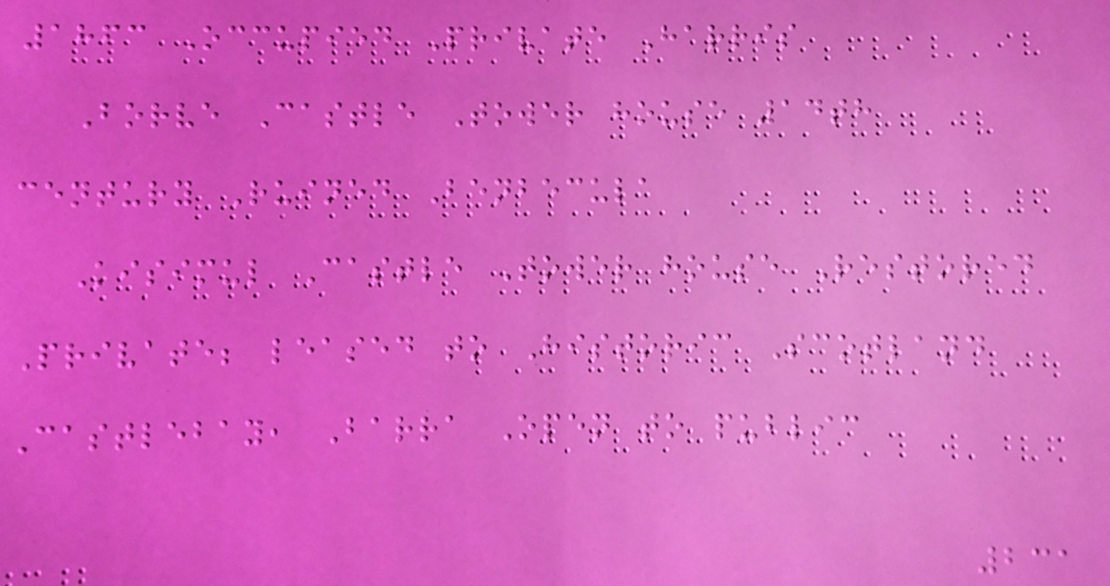1863 Occupied Private Harris
Borve Castle Tower house 14th
century Ruined Benbecula
Kisimul Castle Tower house Restored
Private; leased to Historic Scotland
Castlebay, Barra Open to public
231
